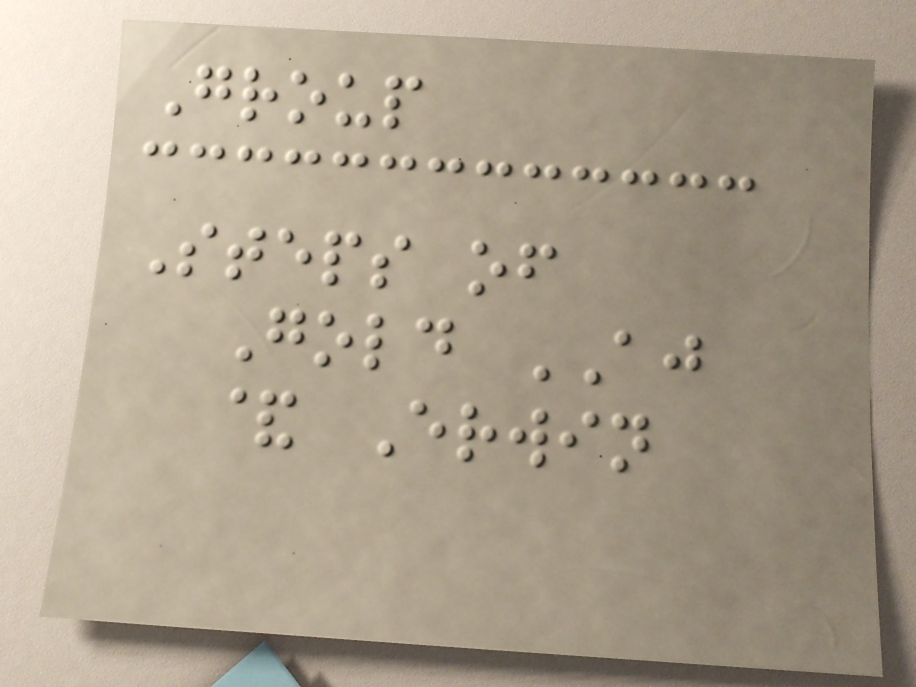Group
Steps of
Gold AJ
& Erwin
